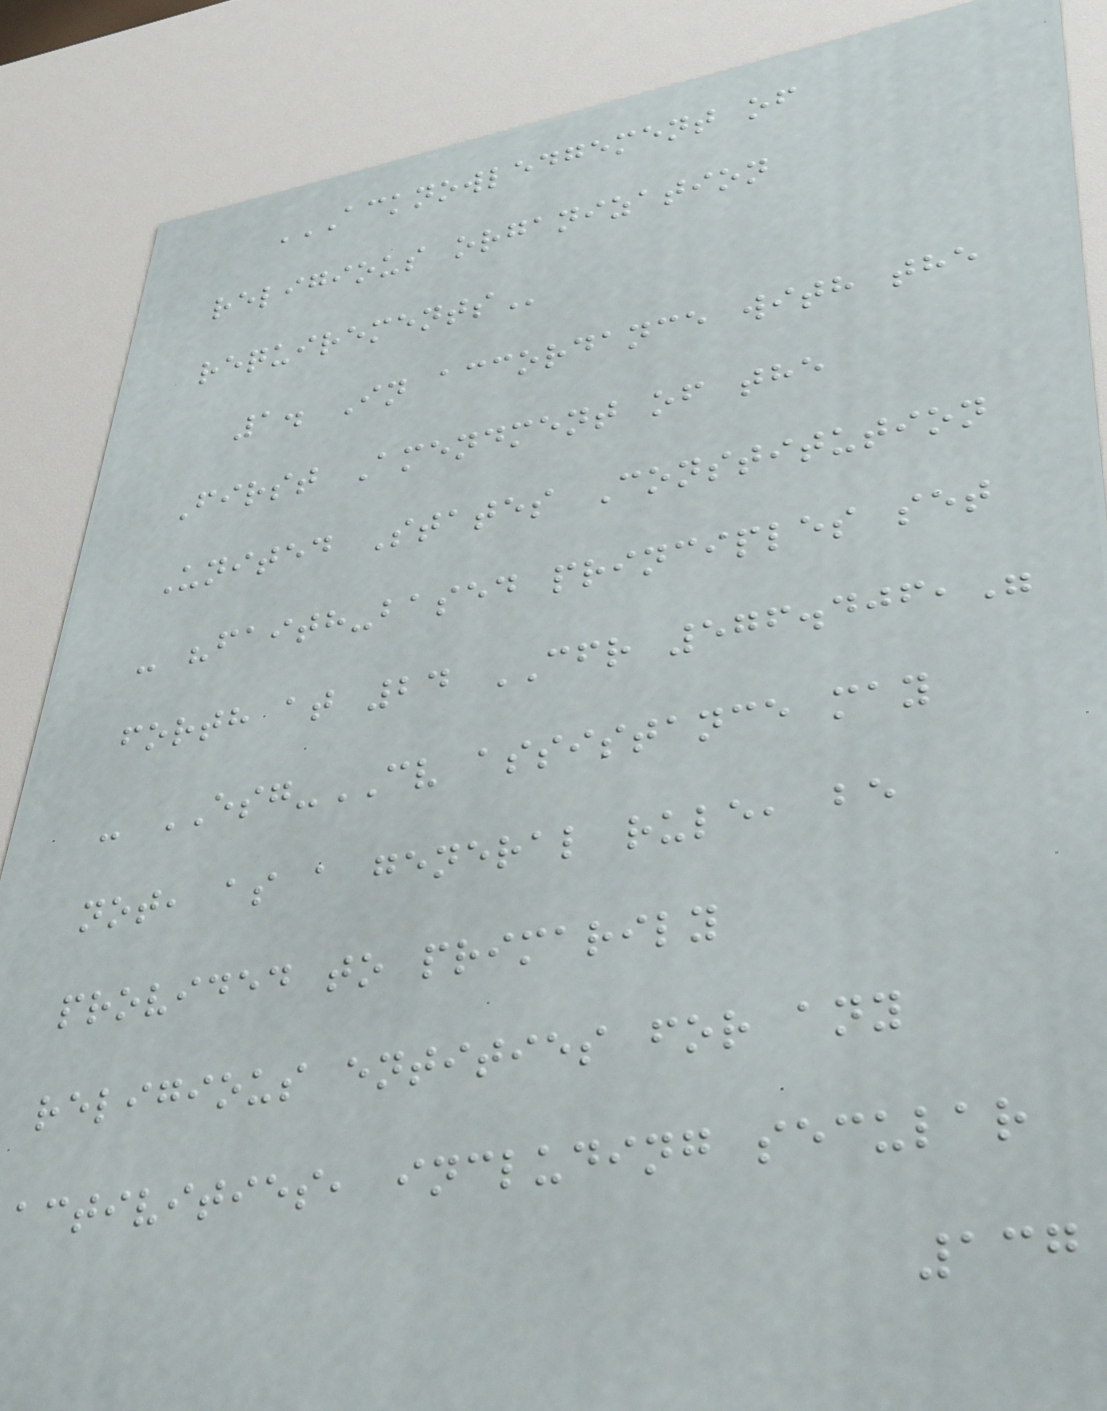ACKNOWLEDGEMENT OF
RELIGIOUS ORGANIZATION
REQUIREMENTS
1. In accordance with the
First Amendment of the
United States Constitution
- "faith-based principles set
forth at 24 CFR 576.406,"
- ESG-CV assistance may
not, as a general rule, be
provided to primarily
religious entities for any
activities, including secular
137
